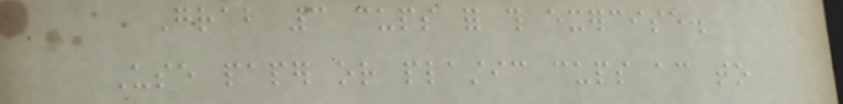Grab 3 cups for this exercise.
Use paper or plastic cups according to
